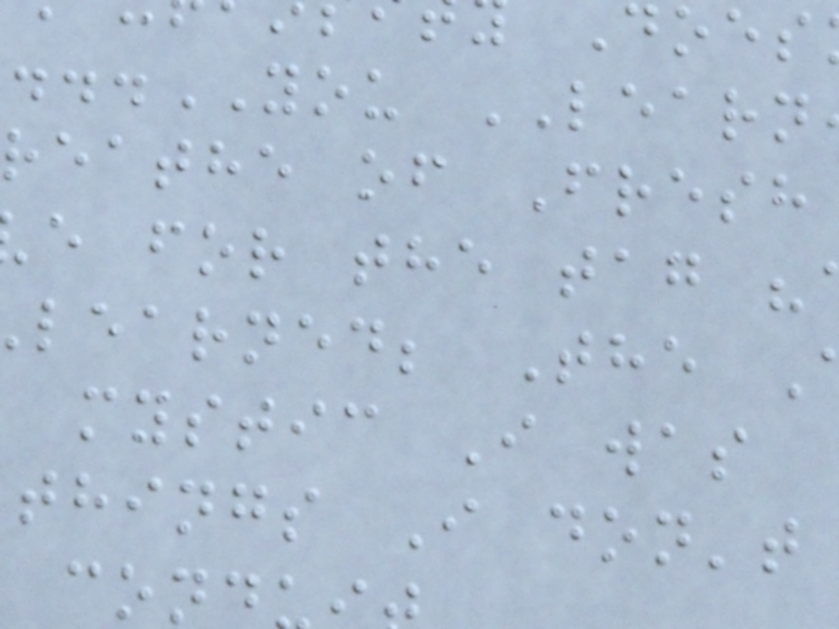...YOU LEARN
reathe of Fresh
e for the tag
learned; The
mystic I was
things I don't
